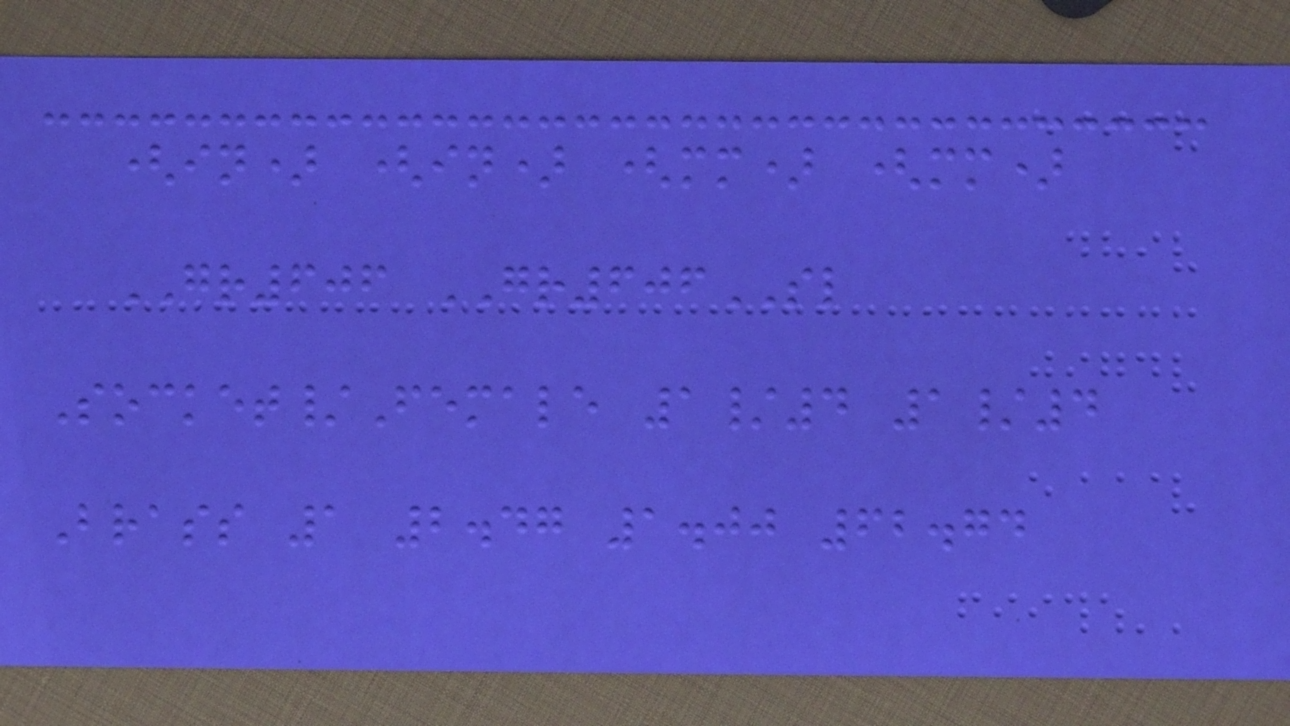(in) (in) (mm) (mm)
GR606 GR606SL
Socket/Female 1/4 1/4
Brass 1 2.47 1.00 62.74
